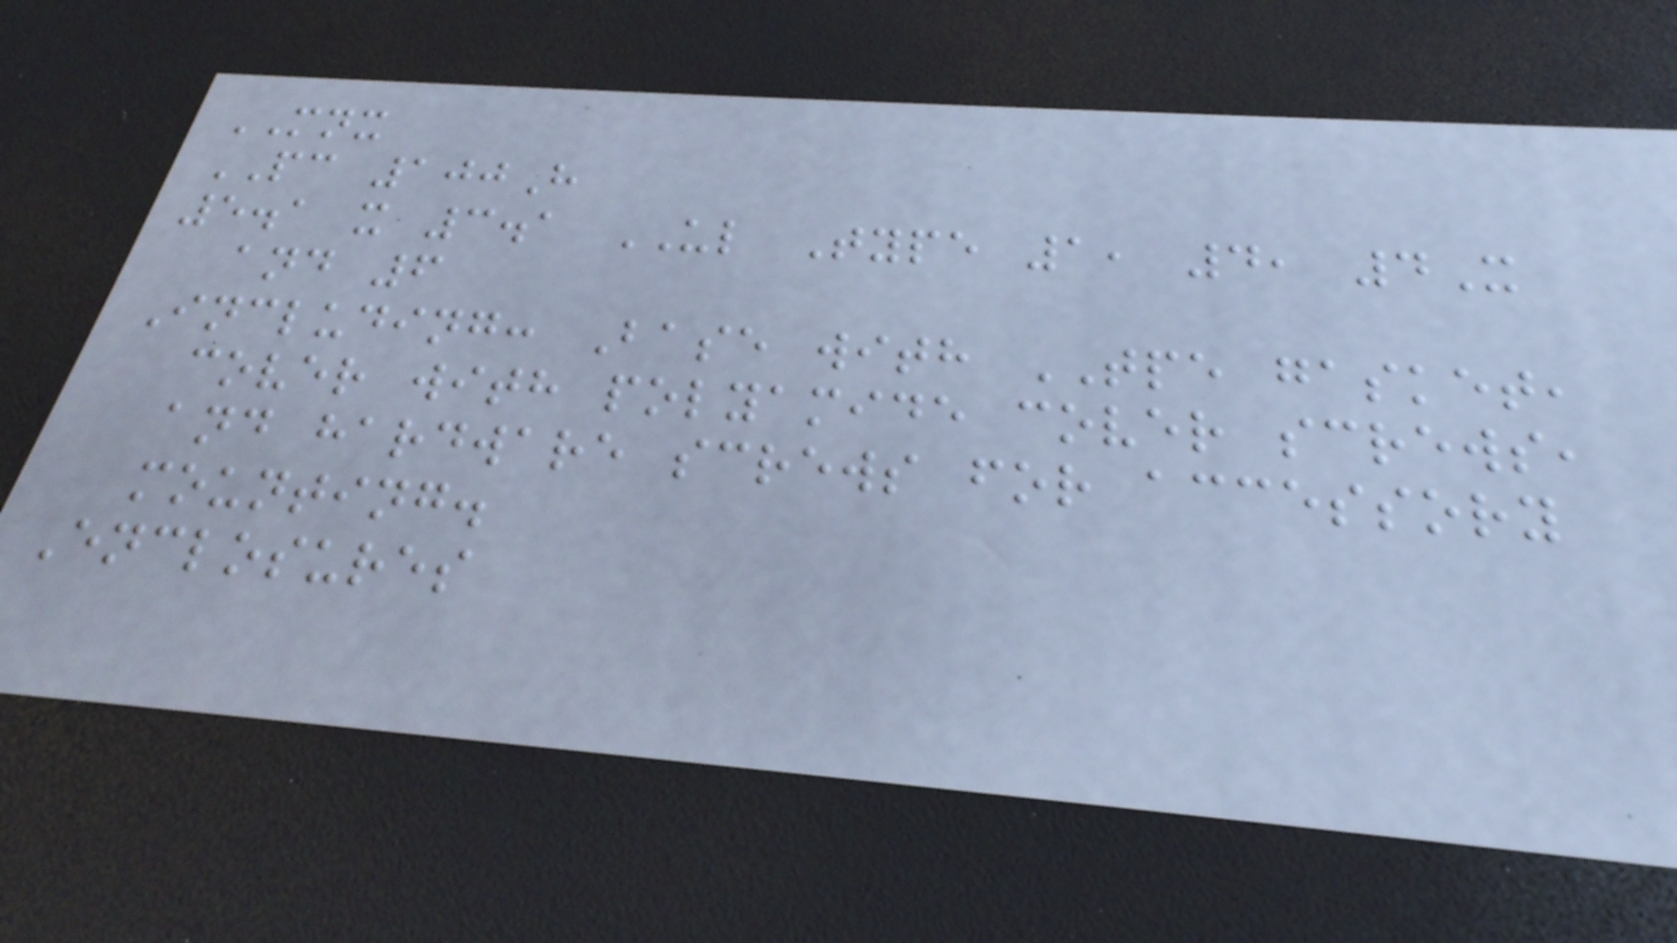MNX
PC 100H
5.1 x 3.1 UL Type 1, 4, 4X
and 6
Including: Base with TPE gasket,
cover with polyamide cover screws,
and hardware screws for accessory
mounting.
Enclosures
